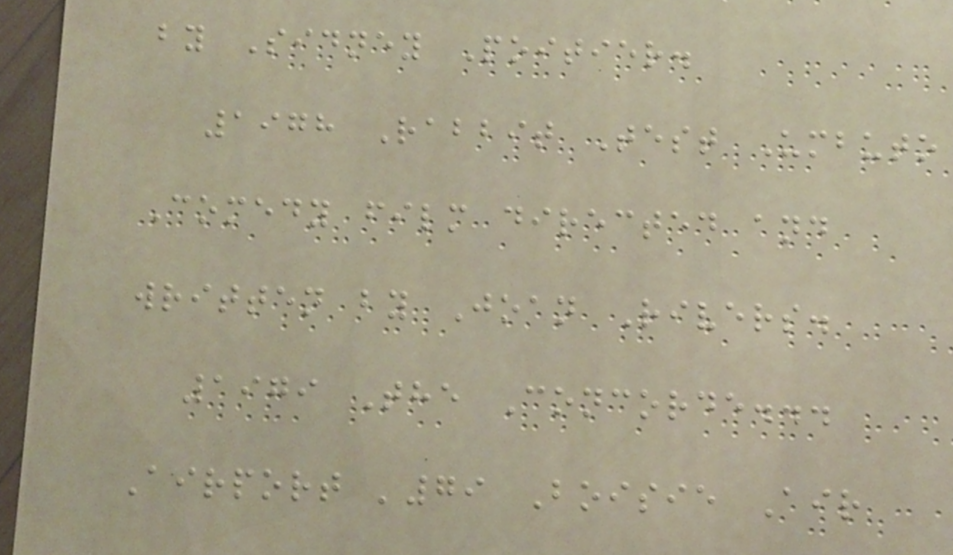by Sidney Poitier.
1978 Rabbit Test Umbuto
Comedy film directed and
written by Joan Rivers.
1979 The Concorde...
Airport '79 Boisie Air
